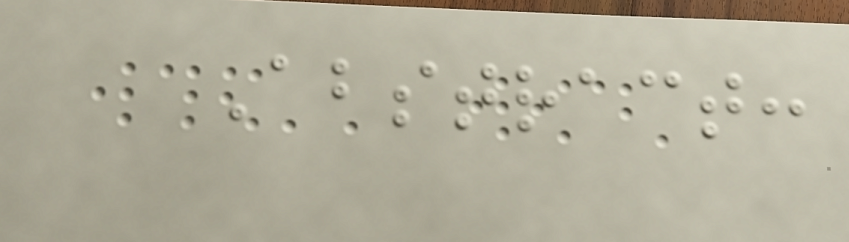Abstract:
